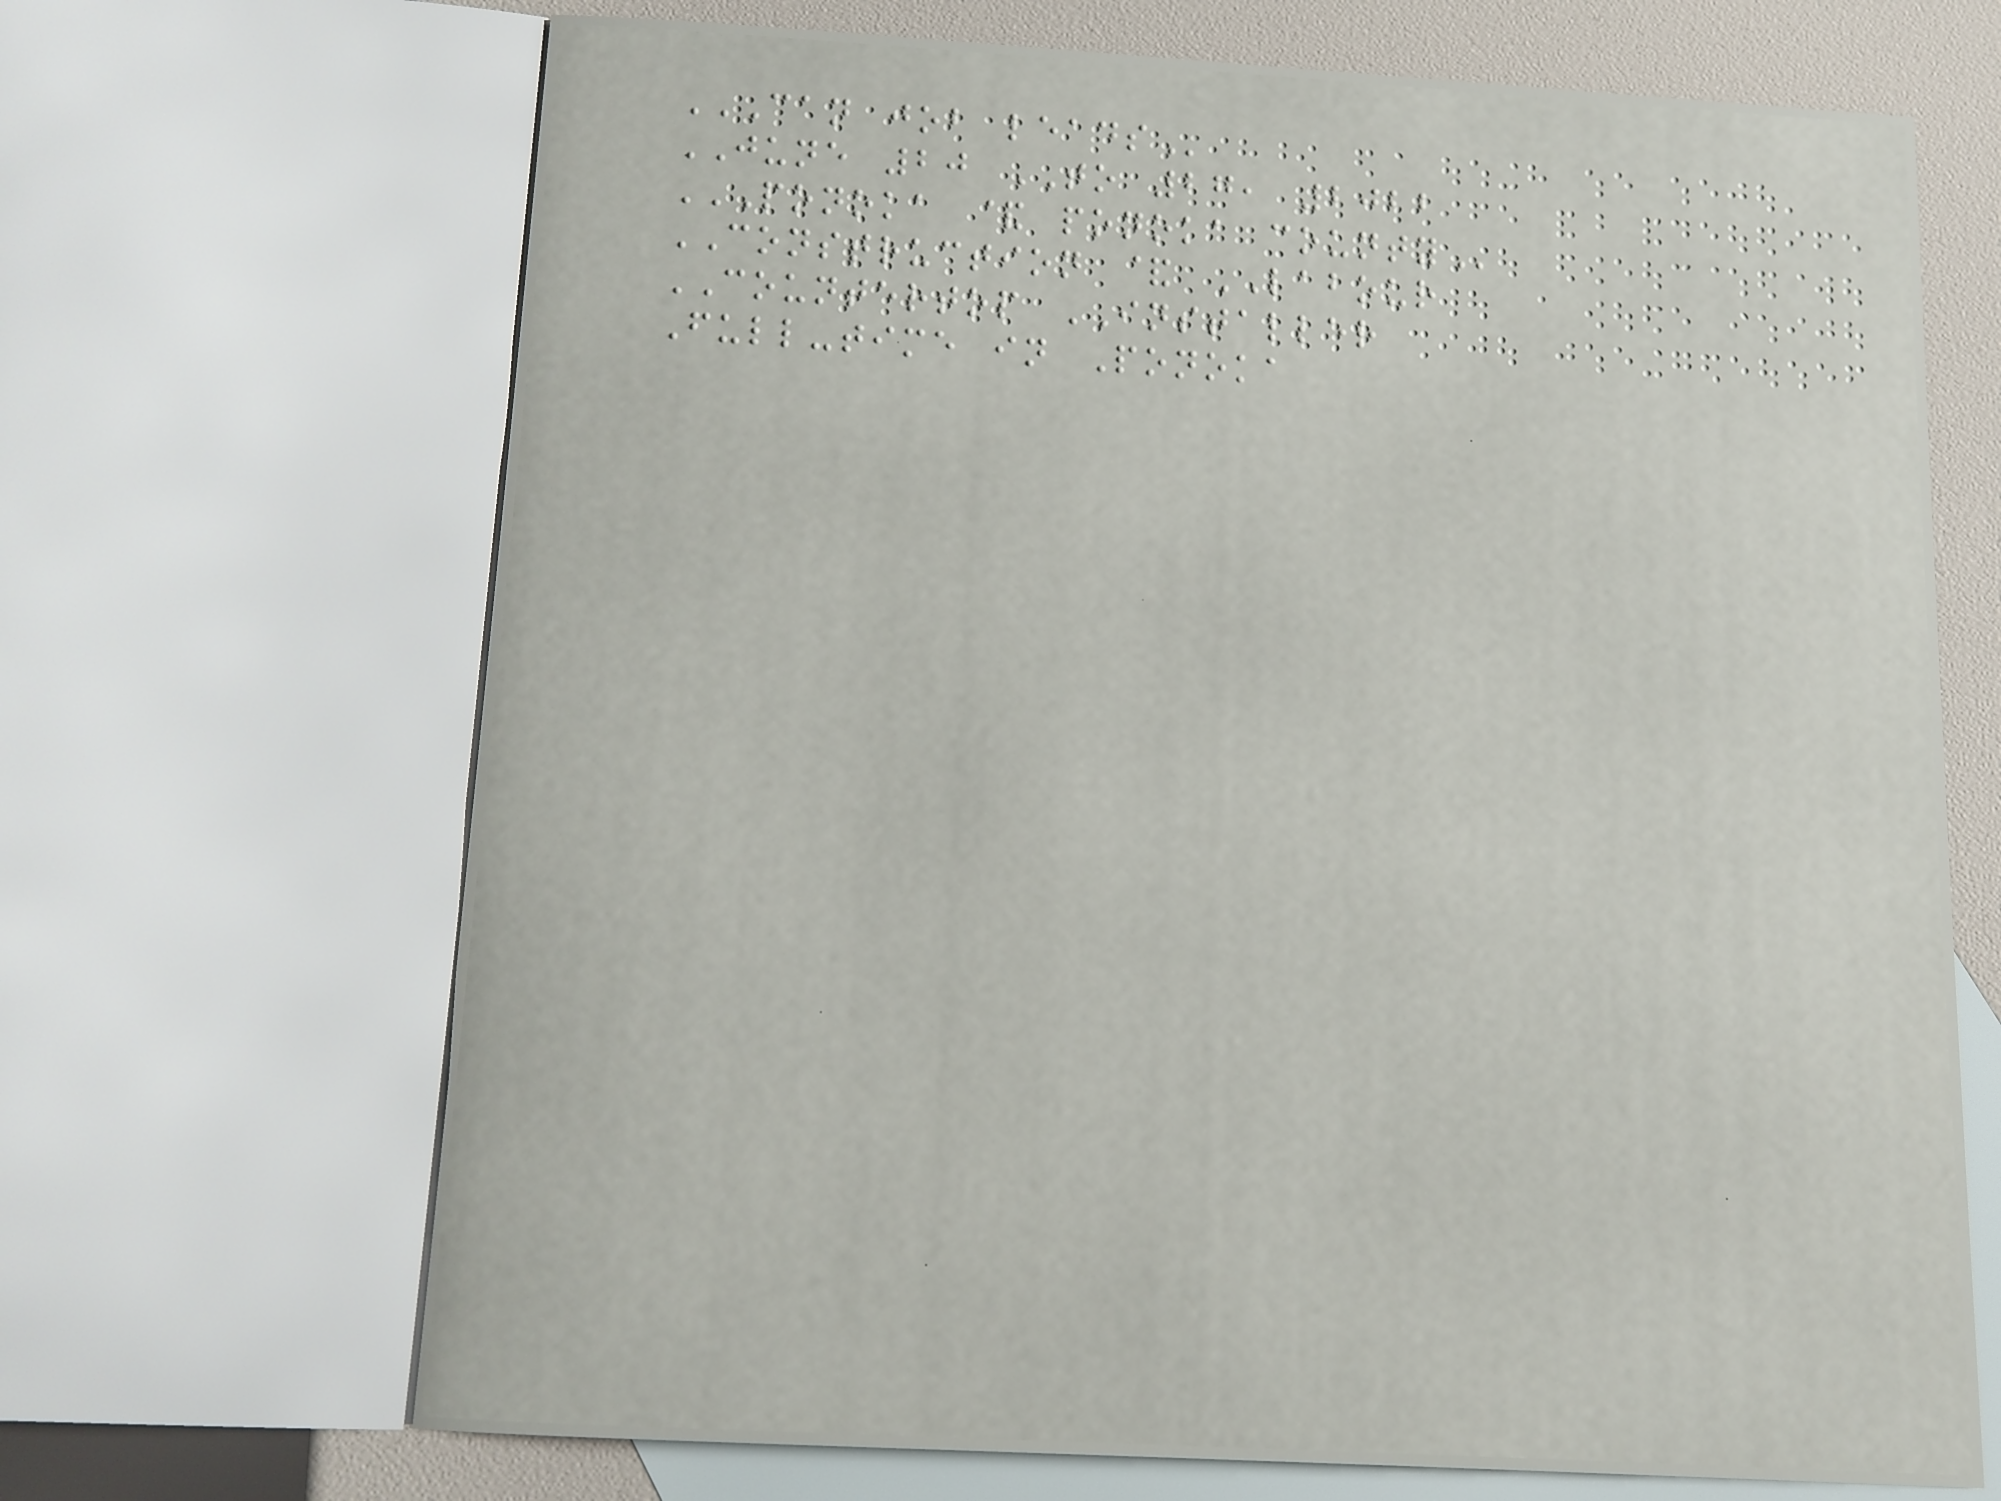CAN JOB LEADS
JUNE 20 TO 27, 2022
PONOKA & PONOKA COUNTY
CONSTRUCTION & LABOUR
COUNTERTOP INSTALLER
Full-time in Ponoka
